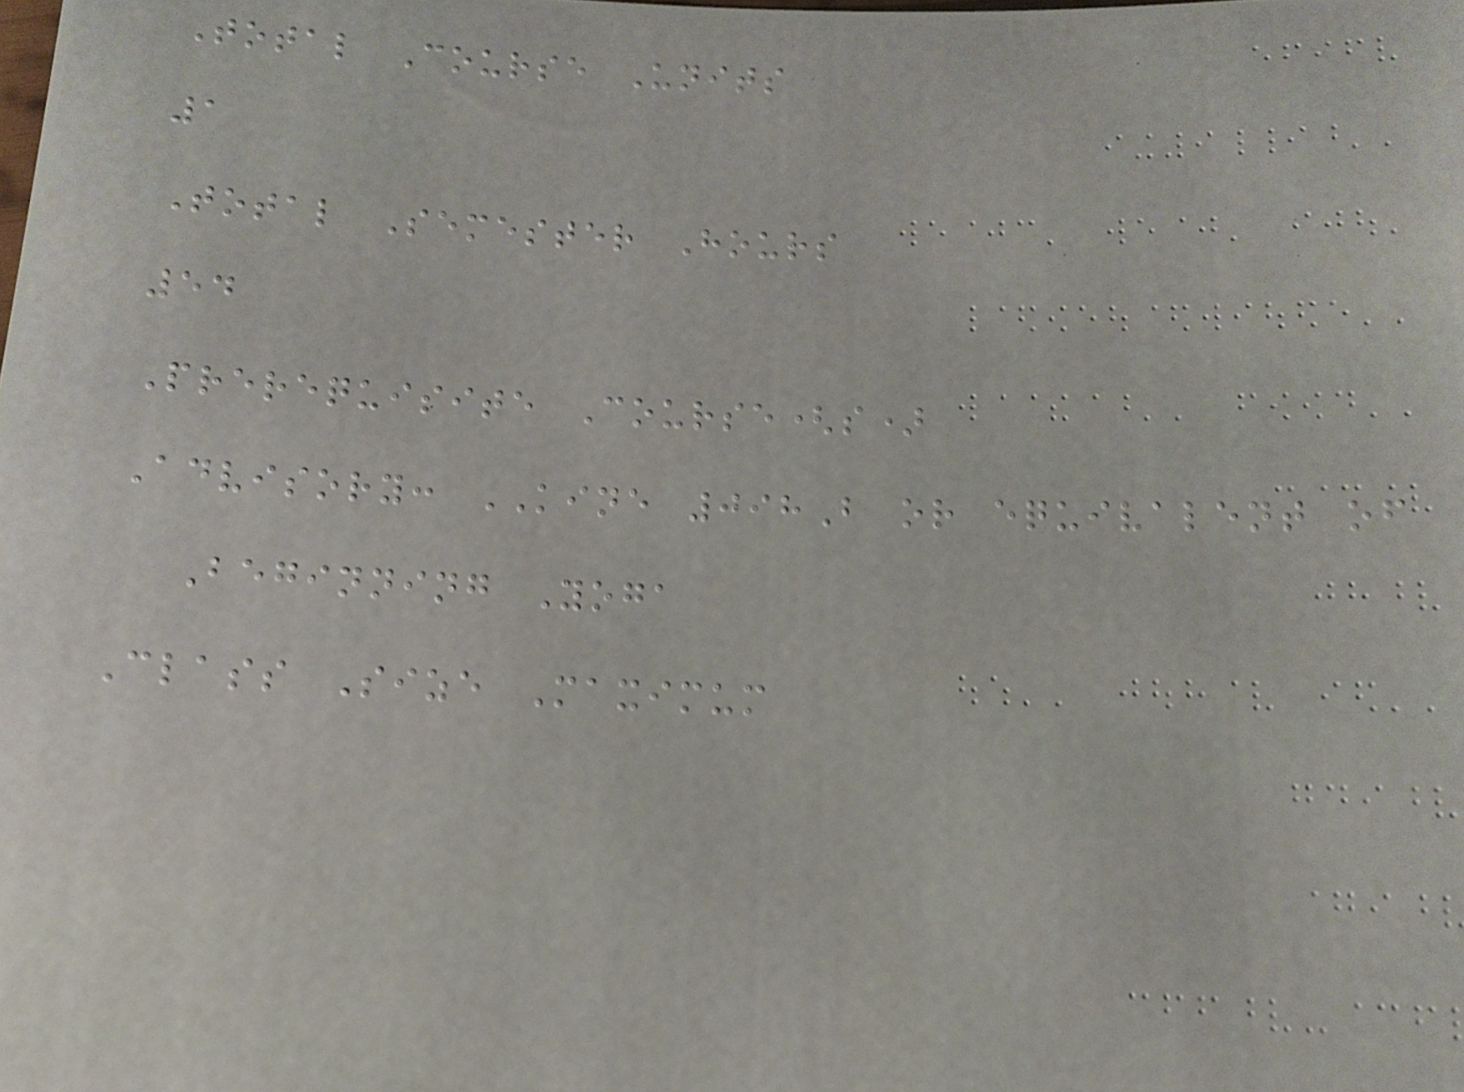Total Course Units
1
Total Semester Hours
54
Prerequisite Course(s)
Advisory: KINE 098B or equivalent of
Beginning Yoga
Class Size Maximum
